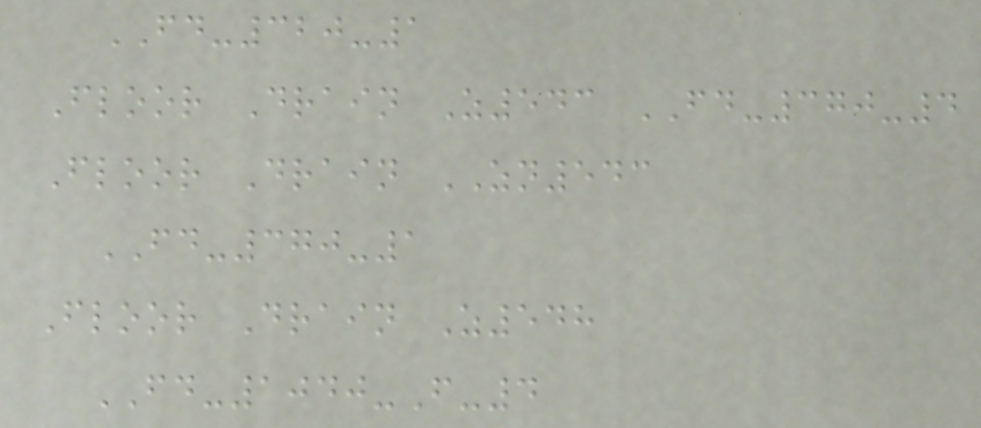FD-320-1
Floor Drain Z543 FD-370-4
Floor Drain ZN543
FD-370-1
Floor Drain Z548
FD-1040-F-4
